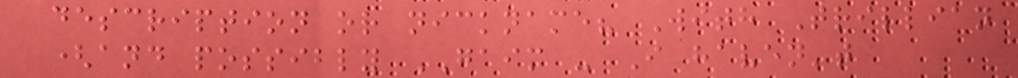description or nickname? With Trillian
(and possibly GAIM - I haven't
